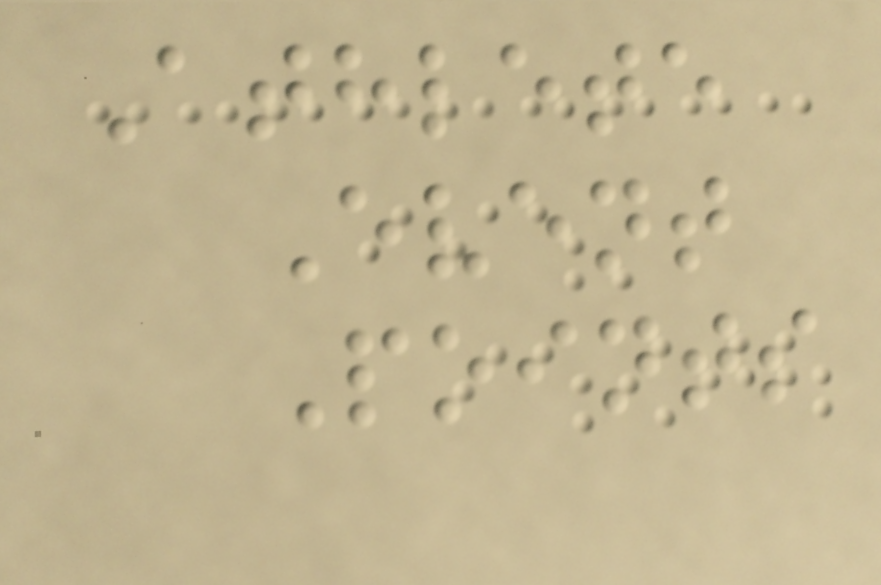Athlete
Event
Points
